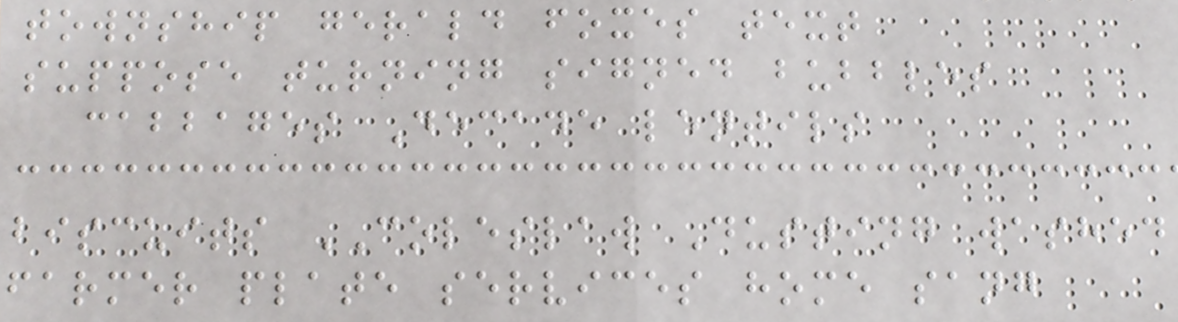township gerald foxes text
suppose turning signed bubbles
cabbages Decade lentils
biscuits COLESLAW Dusting washed
farmer plate services home sang
